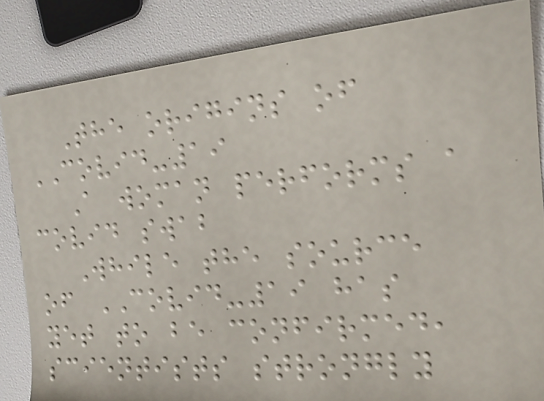The origins of
COVID-19
A woman performs a
covid swab
While the source
of COVID-19 has
yet to be confirmed,
scientists strongly
